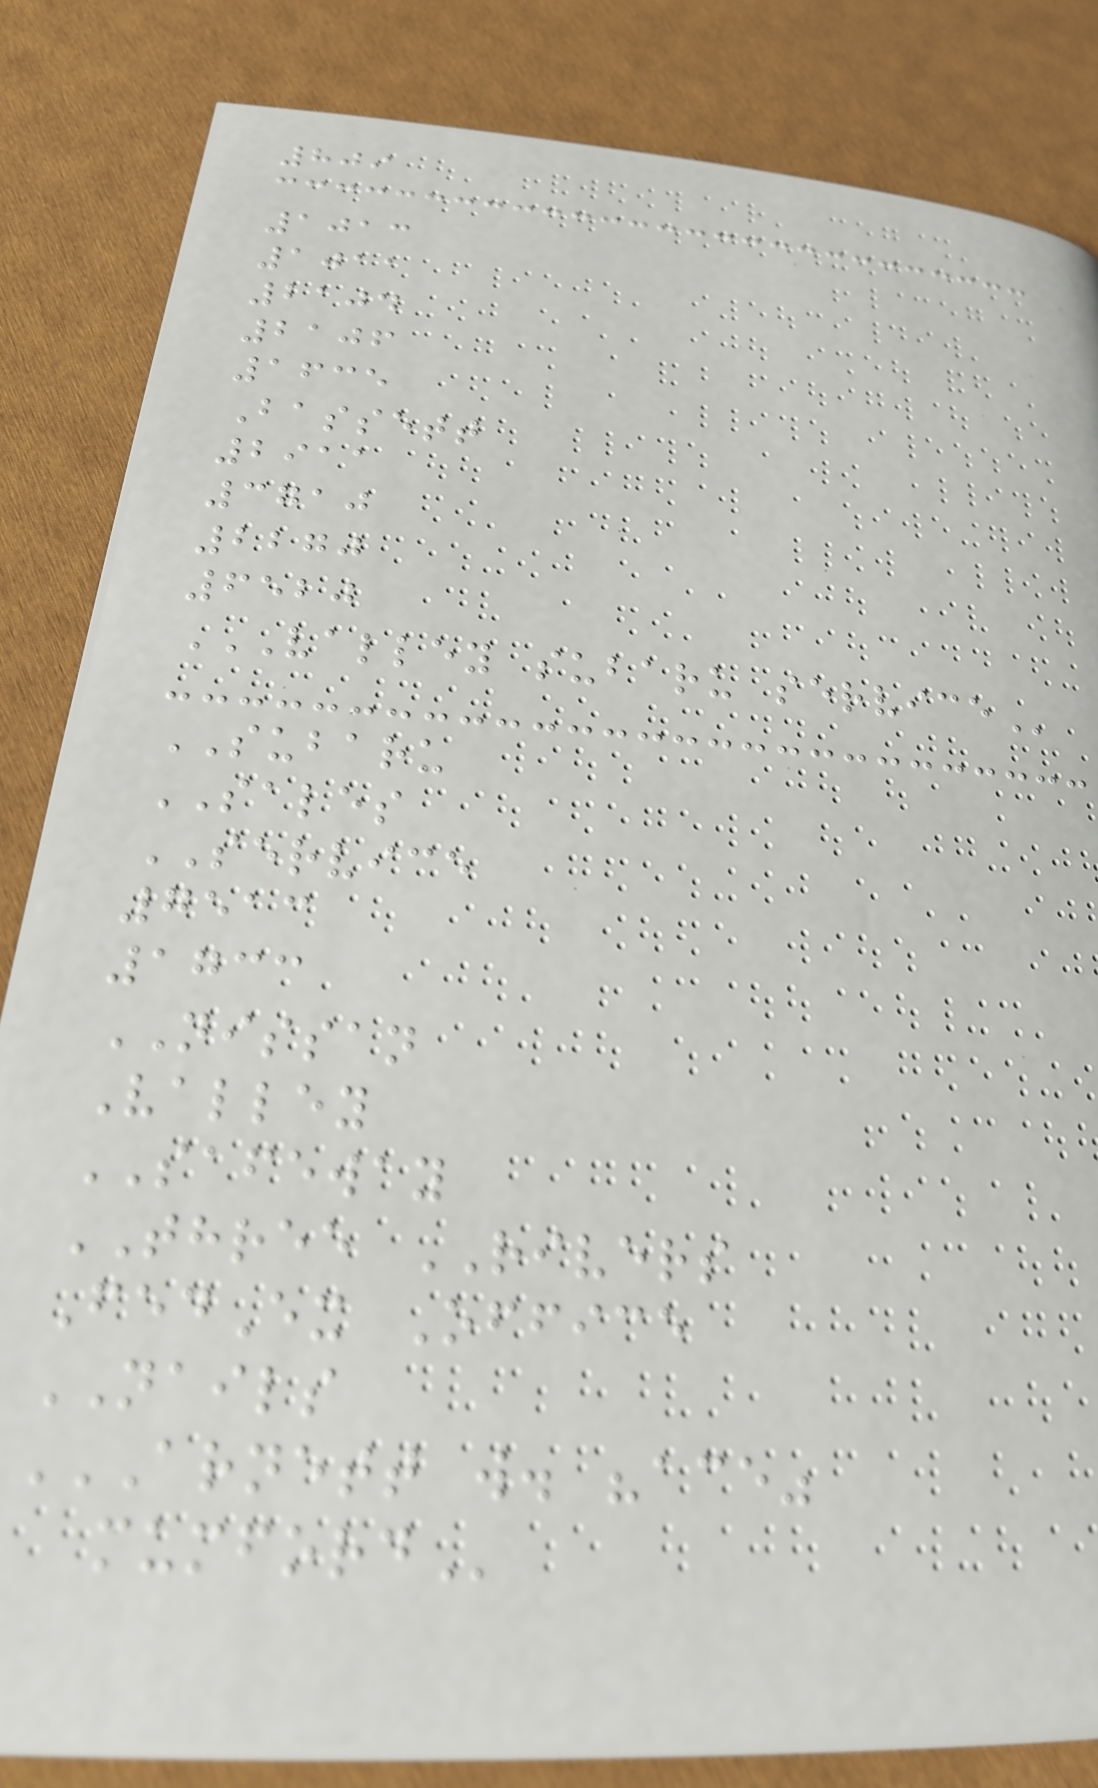809
1013
1011
2104
2106
1635
Bassett
2911
3710
2270
6520
VALLEY SUBARU SERVICE
SUBARU
SALES
SERVICE
7513
1733
NISSAN
Valley
SAFEWAY
THREE RIVERS
FedEx Office
NAILS
ARNETT W. "ACE"
MUMFORD
